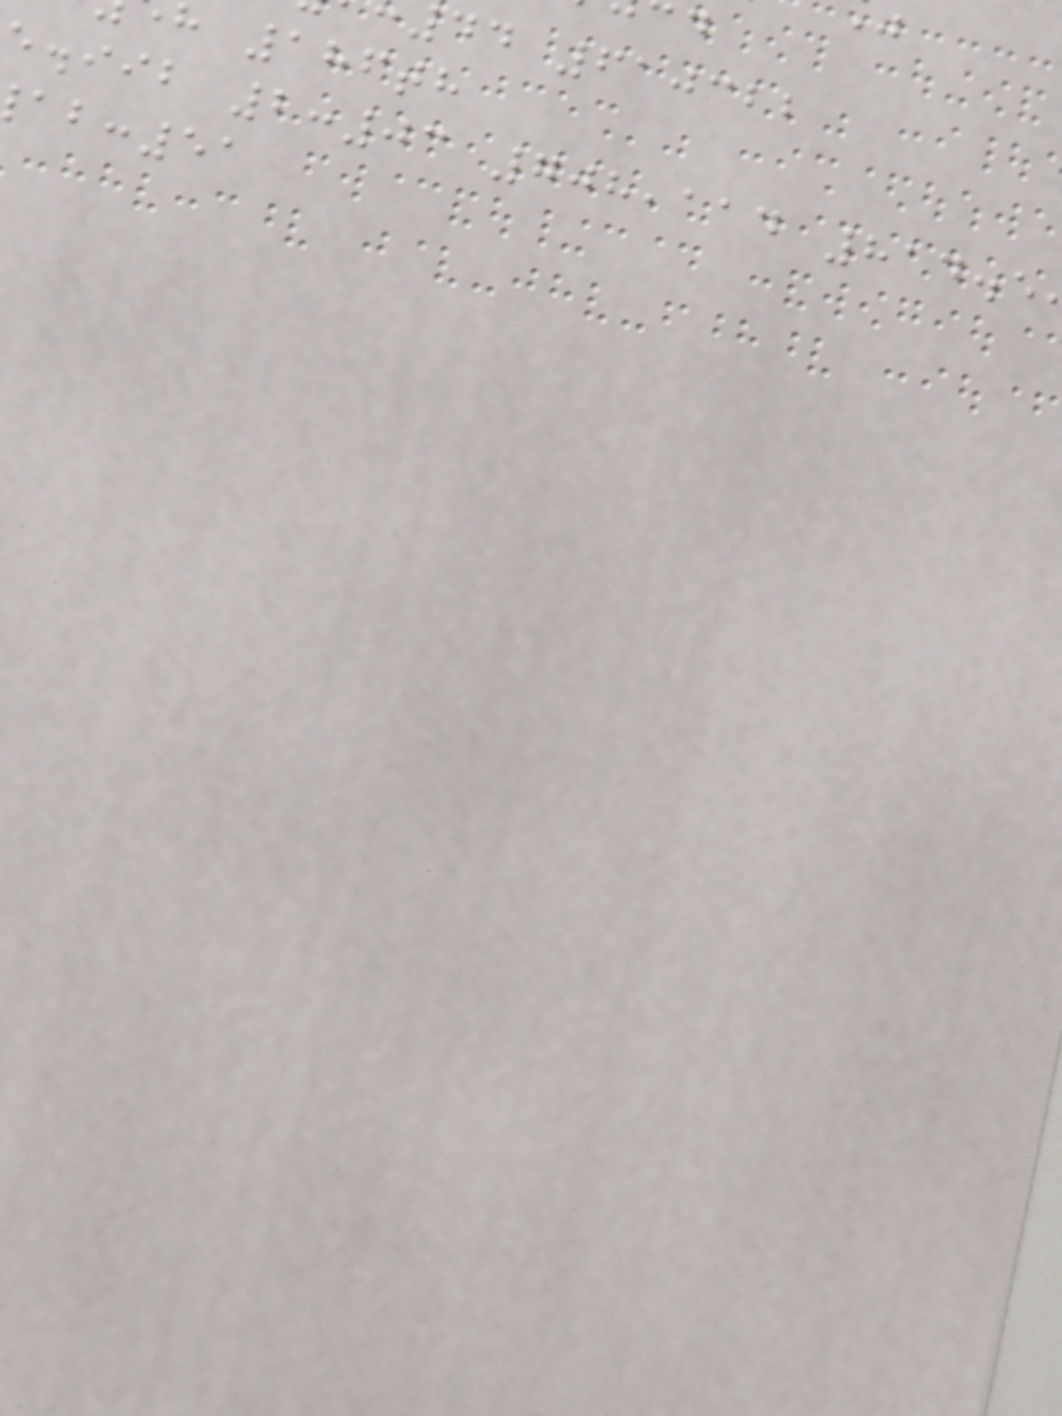44 610322
h 186th
e.iib 2:03 708,114 814.5
:51
